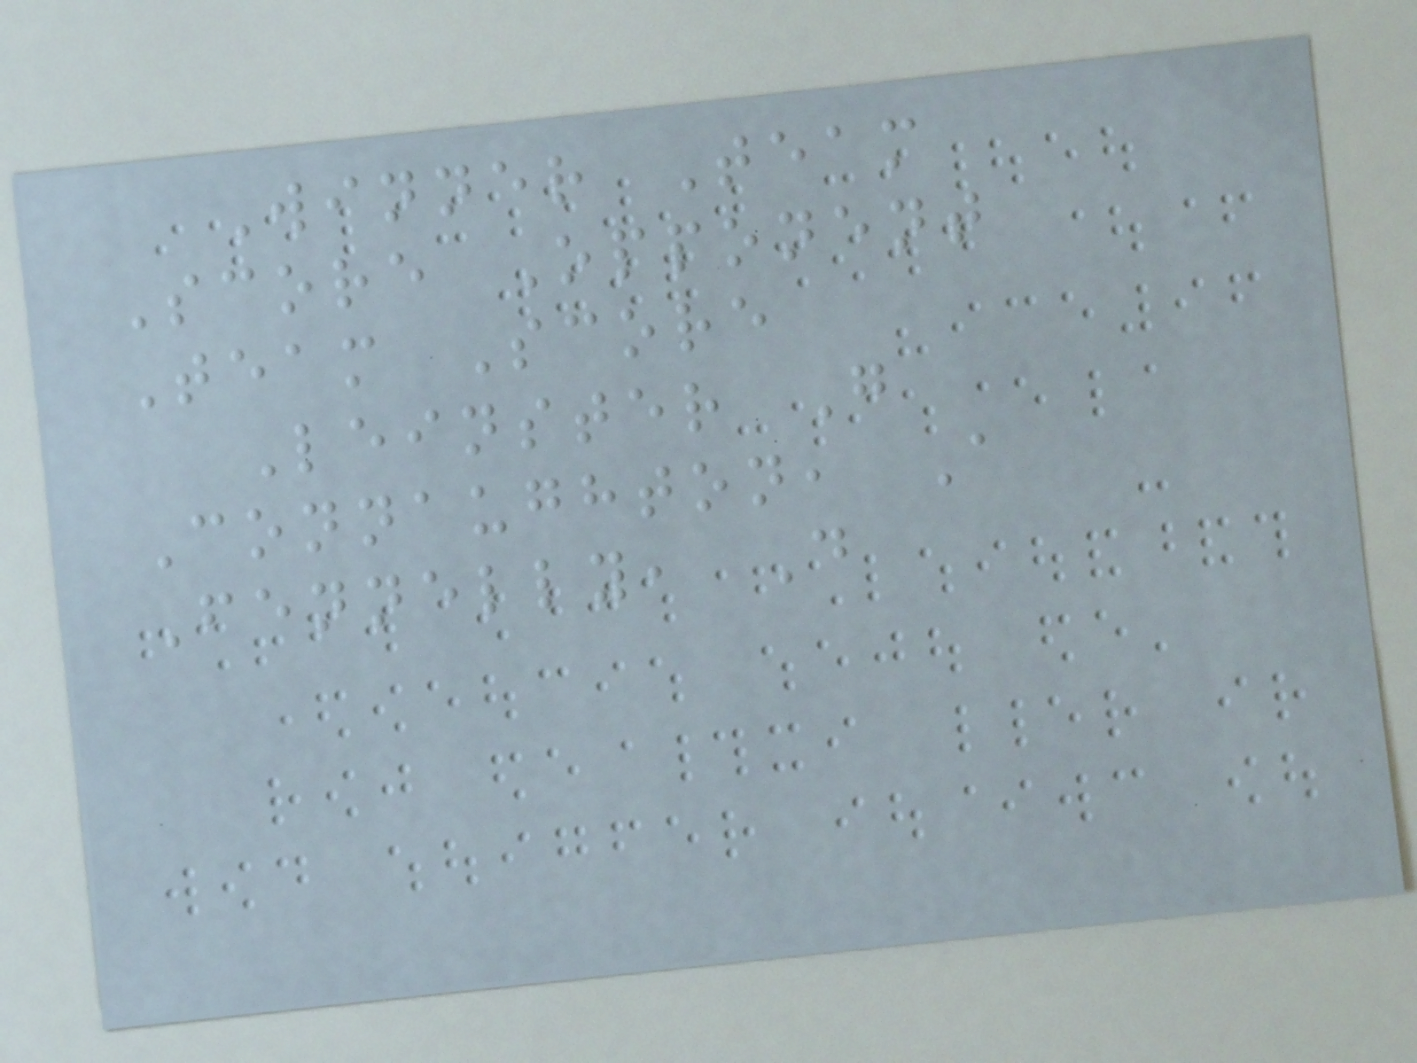Winner Team
Score Opponent
Team Score
Leinster G
Connaughton, A
Fennelly, D
